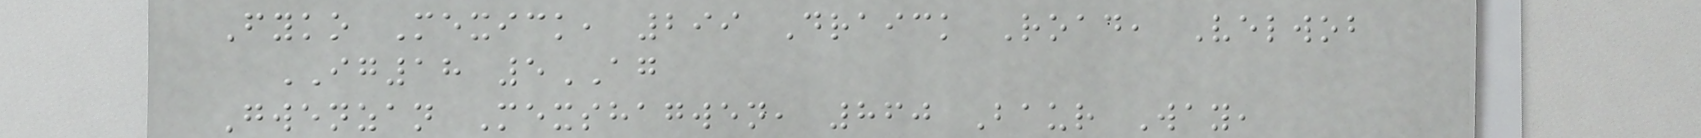Fyko Mexick, 299 Draick Road, Velwob
IG18 5AG
Gwenzan Mexshagwen, 860 Baur Way,
